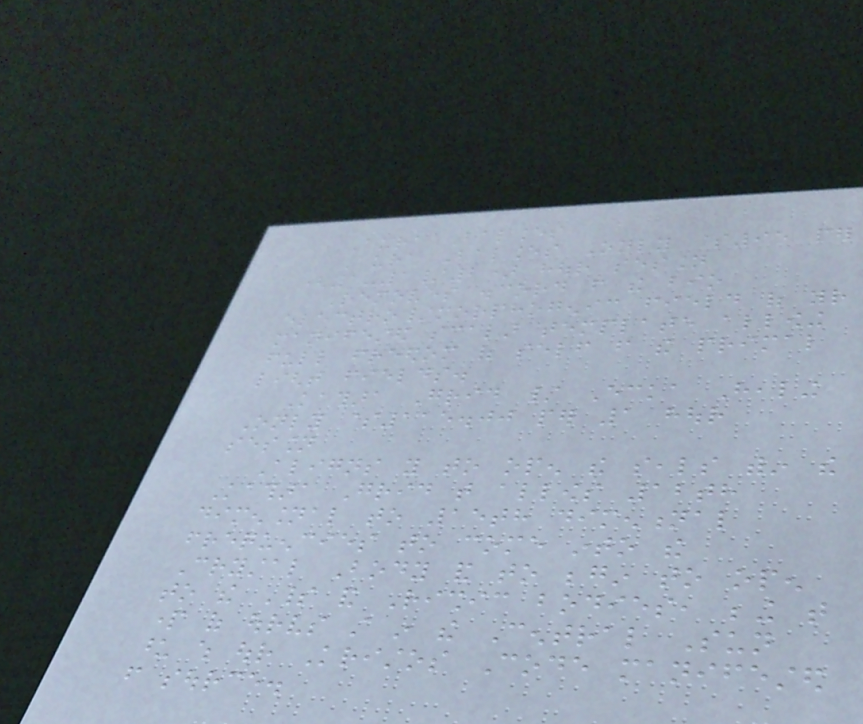Aura Balances
Aura Balances Only $95 per
(1-1/2) hour session
Removes discord from the bio
electro/morphogenic field of your
manifested scalar template allowing
full freedom of self from the primal
light fields.
Kathara Grid / Ecka Healing
Only $115.00 per 1 hour
session
Aligns you to open the seals within the
Kathara Grid that allows 12th
dimensional to 15th dimentional
frequencies to come into the
Crystal Body and to begin to open
to the Spirit and Rishic bodies, being that
part of ourselves still in the Central Sun
upon which our Kristos Code manifested
from source.
